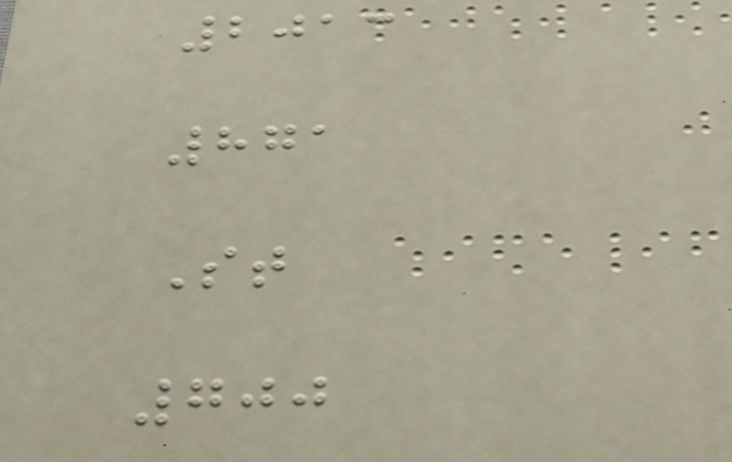2013
871
St
700
